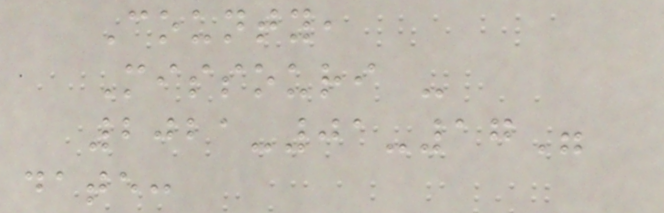County,
Missouri -
2021-01-17"
date:
